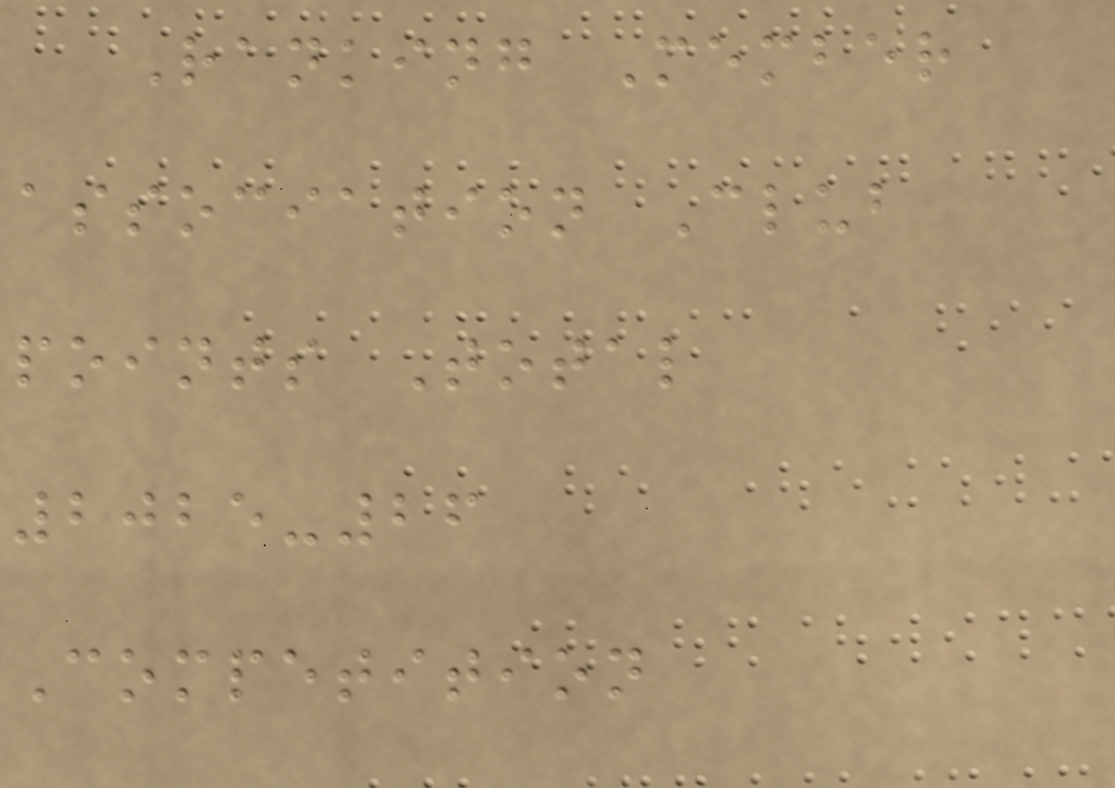Ranking Member
association Club
points Total
2025-26
Competition
